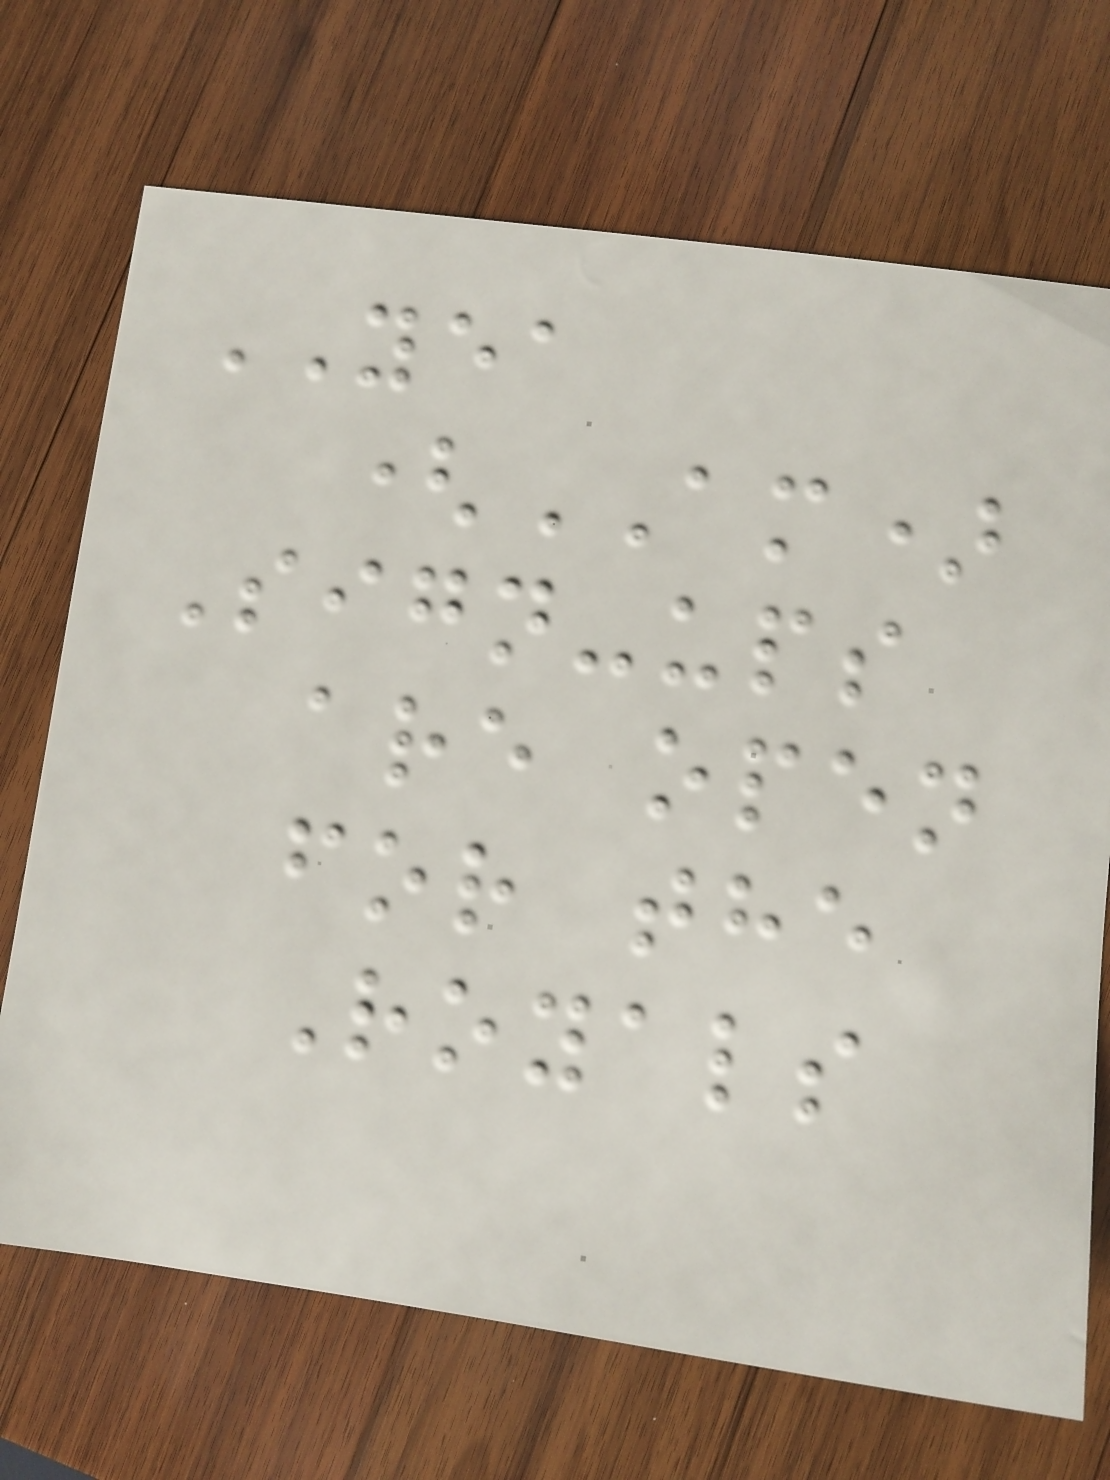YEA
(AM)
Sign-ups
are open
for the
Royals
